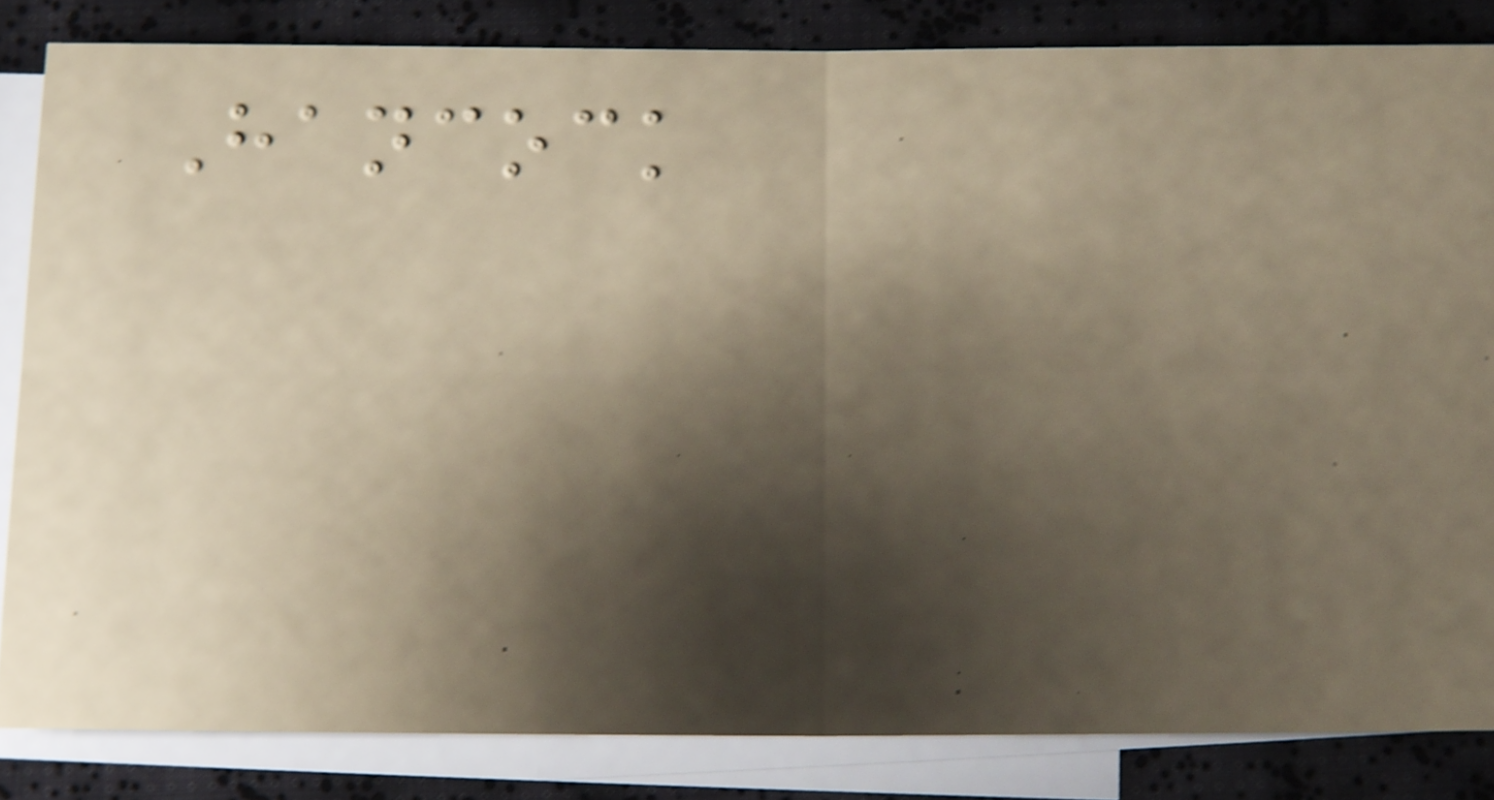Hancock
